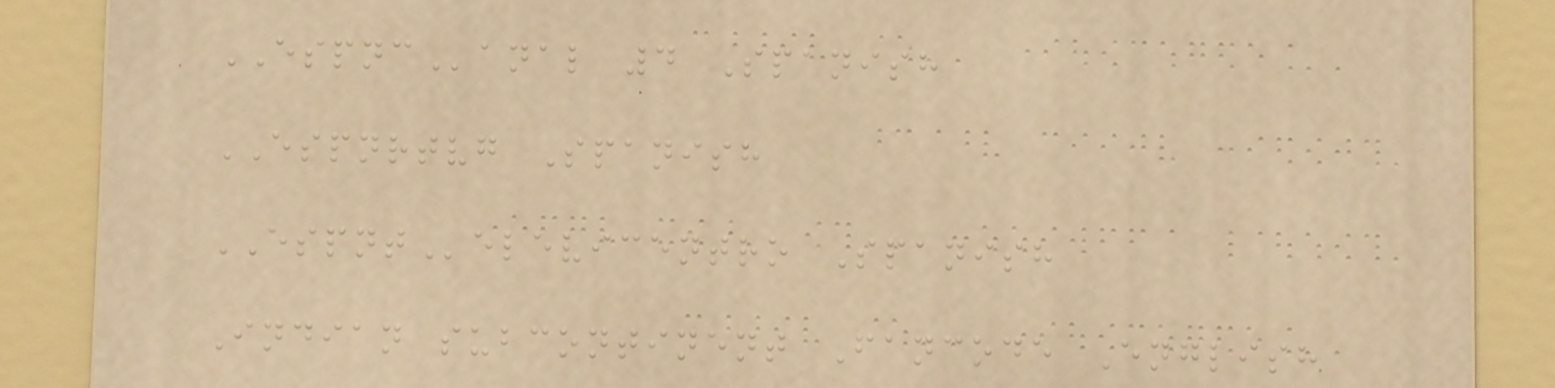ESPNCanal 4 Spanish
ESPNRTVG Spanish
ESPNTelevicentro Spanish
Indian subcontinent Fancode English
